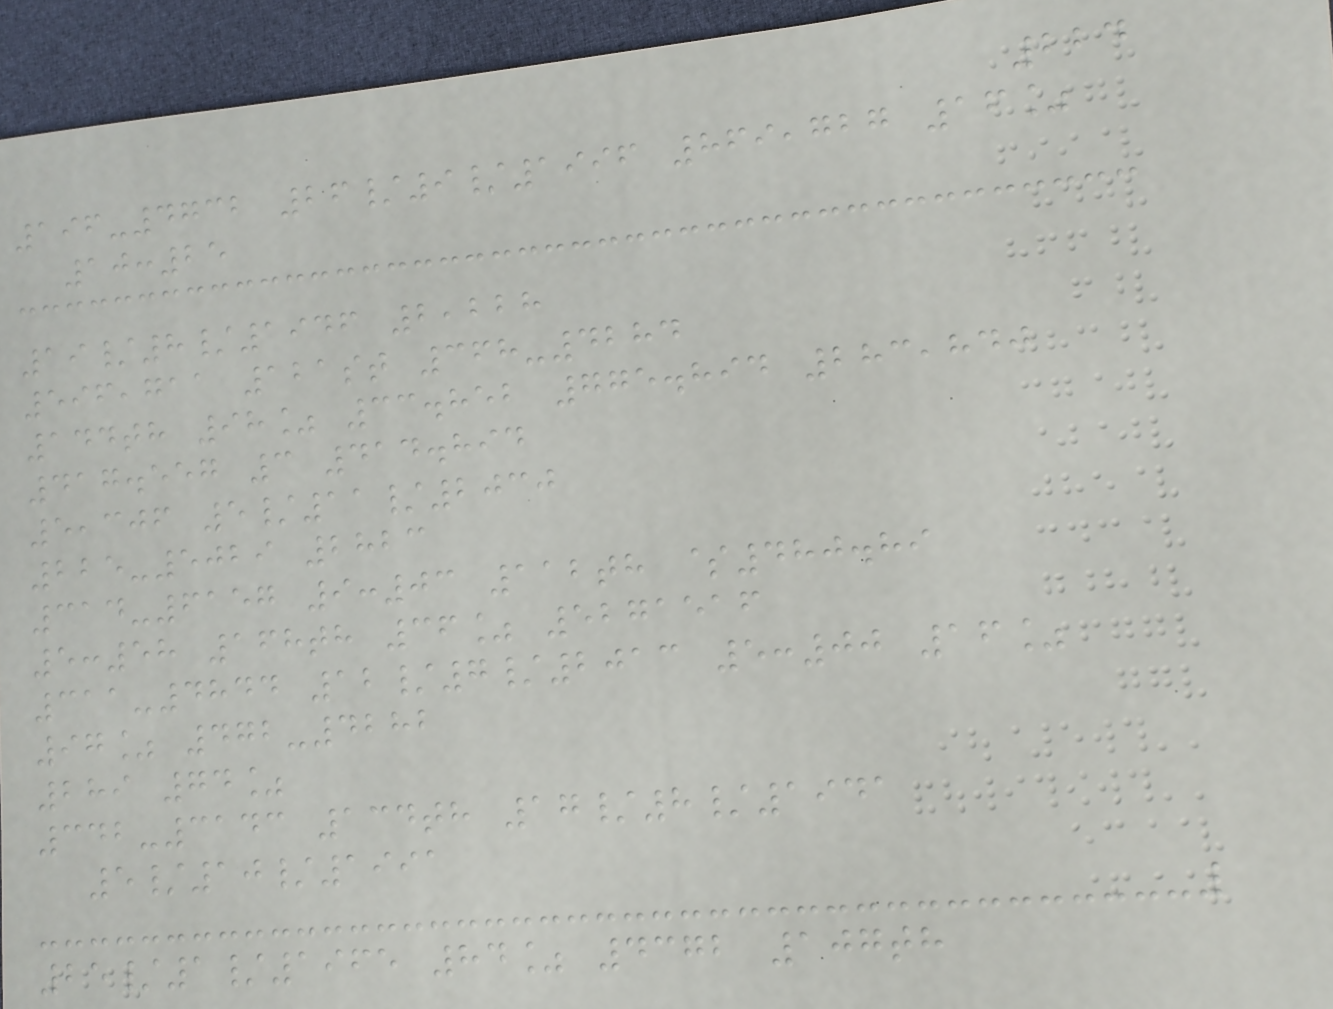224
196-4732 26/9/1996 869,727 16%
10:25
19/8/1946 2,228
596,711 121st 368-4284
144th 98% 33.852 775.894 283,840
417.557 3 414.894
5,306 5/11/2030
225-5029 2823
314-6157 9:03 112th $480.89
5:58 168th 36% 5271516
311-4844 12/7/2013 5:00 16%
97% 472-4282
289 74%
342-3143 134th 17/8/1941
5/10/1991
25/1/1965 84% 4372 107th
